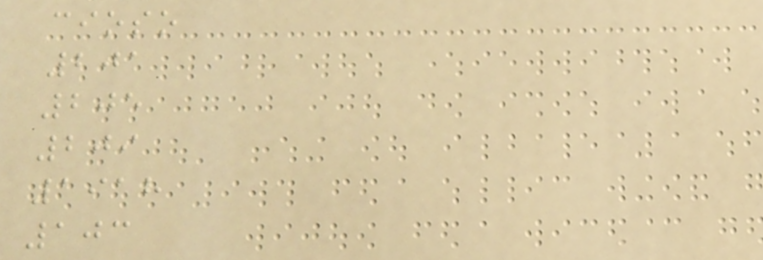cioso
201
205
209
1918
103
